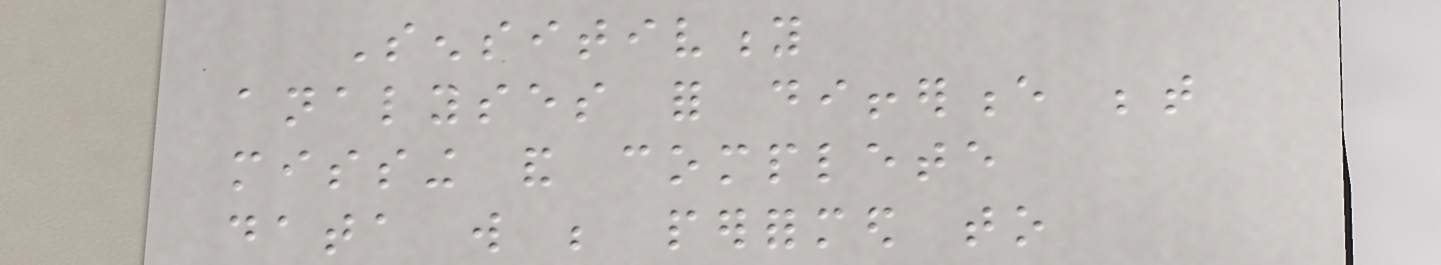Sensitivity
analyses for difference between
missing and complete
data will be performed to
